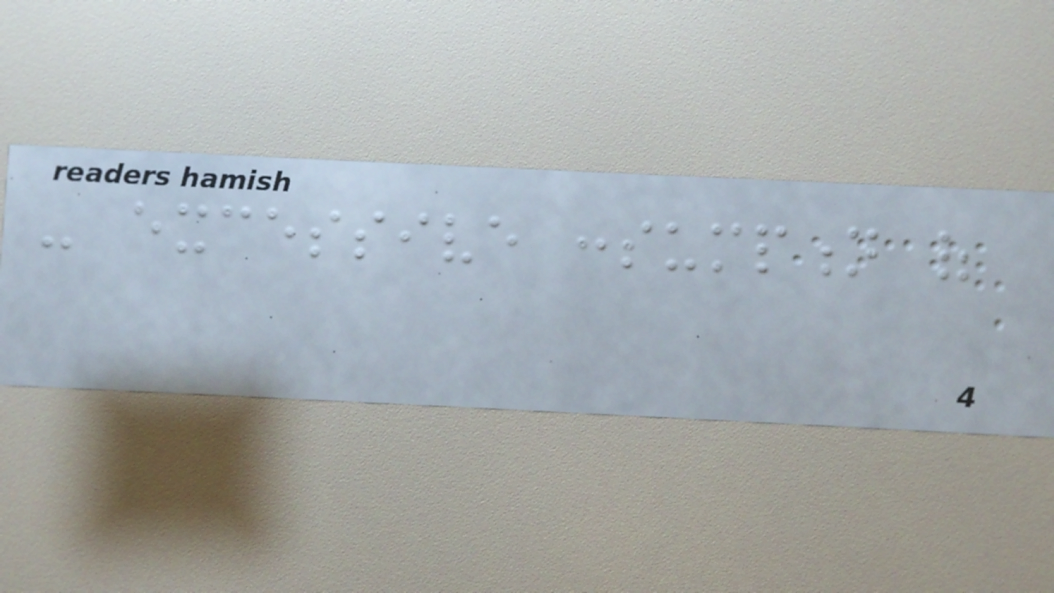- excessive consumption of
